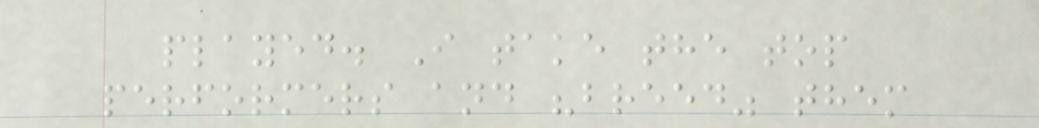played. I take the top
performers and "breed" them
